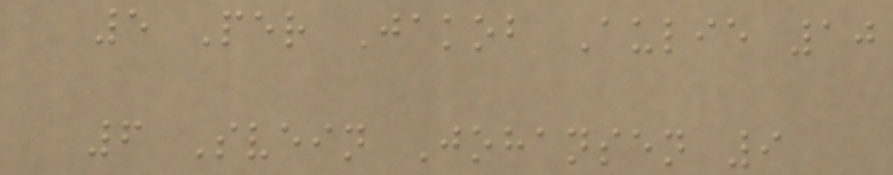5 Per Jakob Aulie 10
6 Svein Johansen 9
